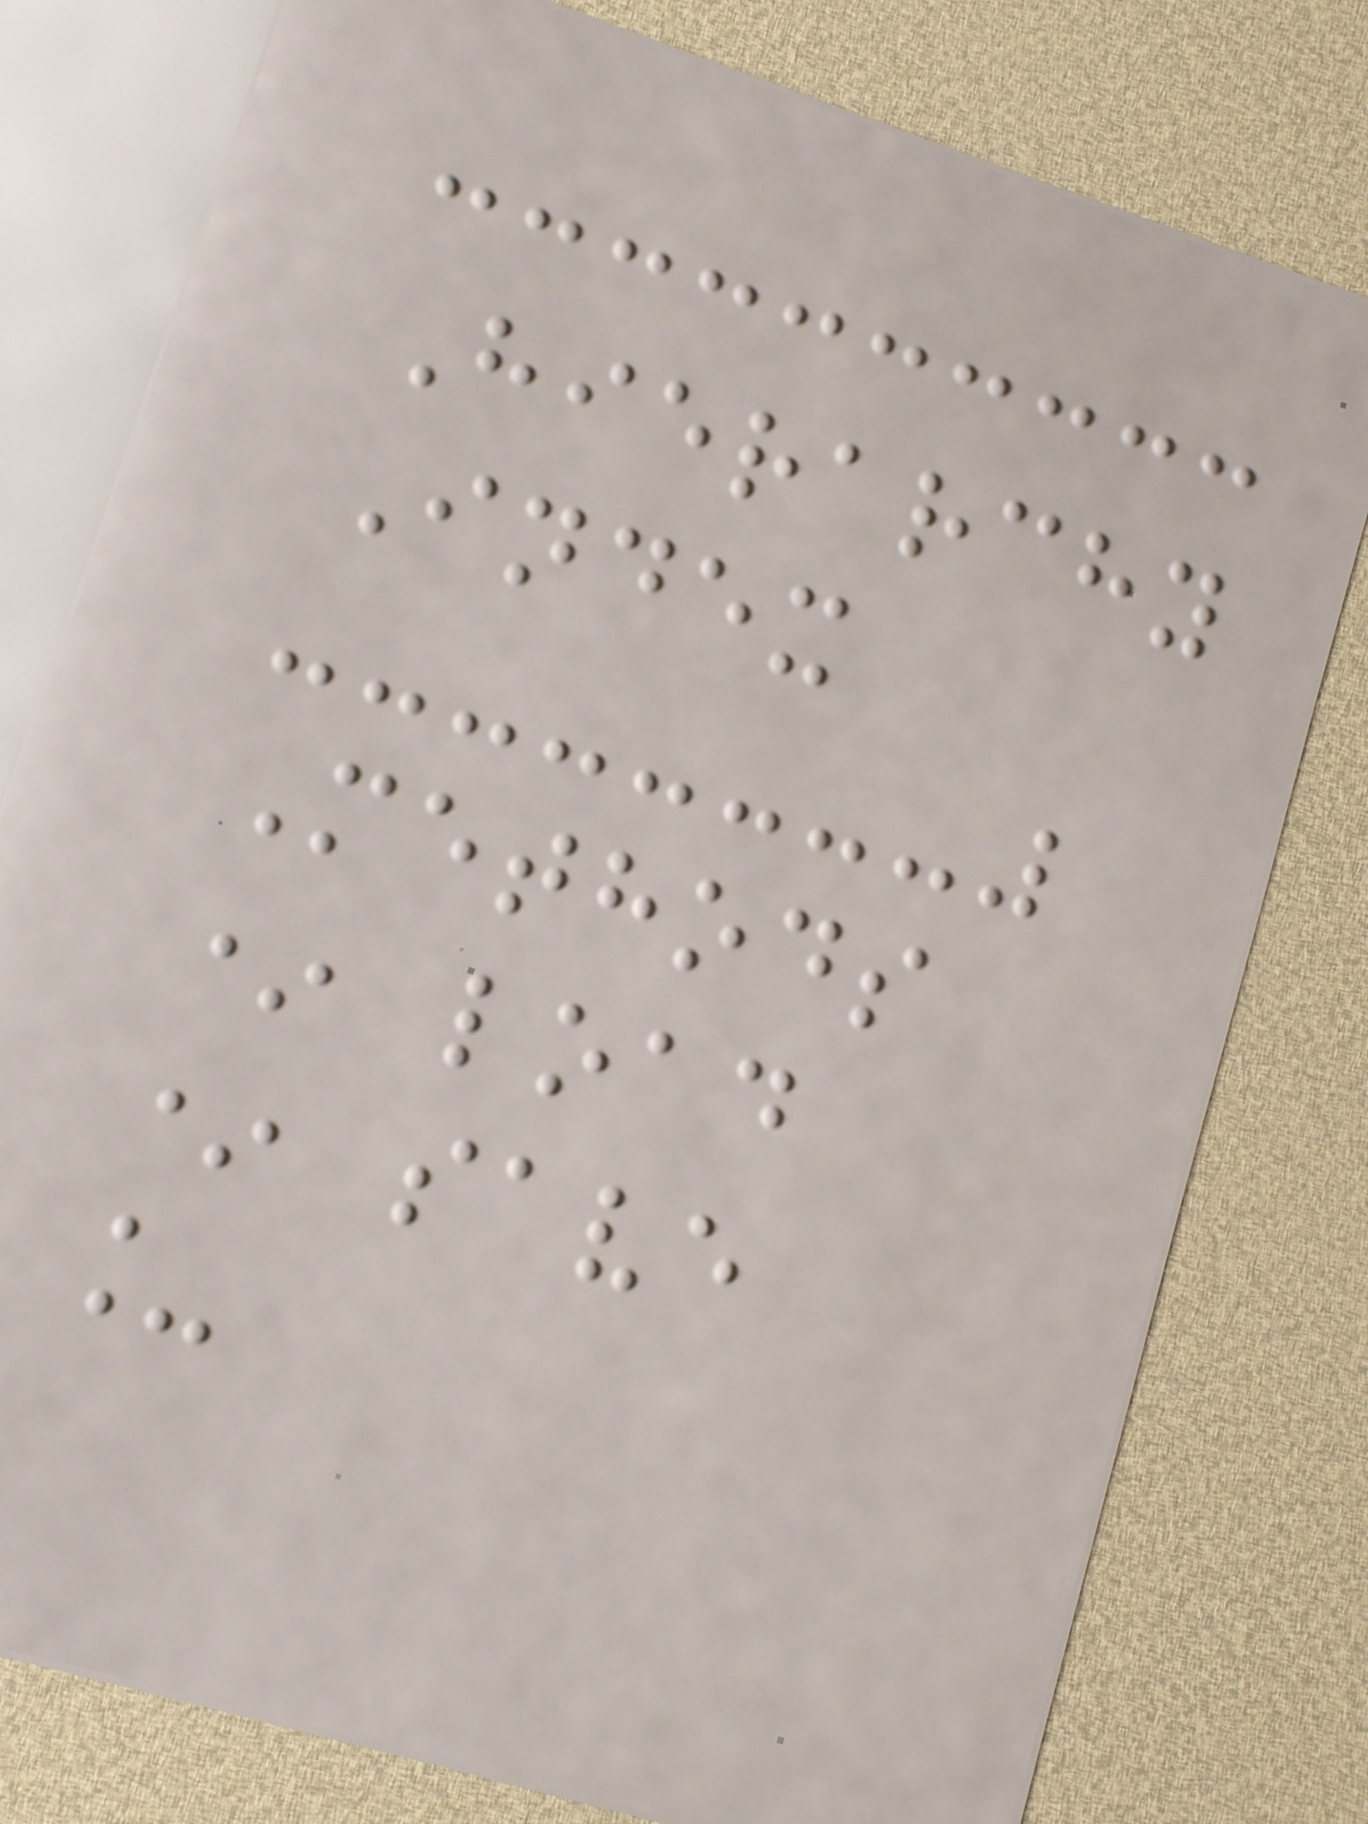Hierarchy
Index
Methods
* load
* save
_
